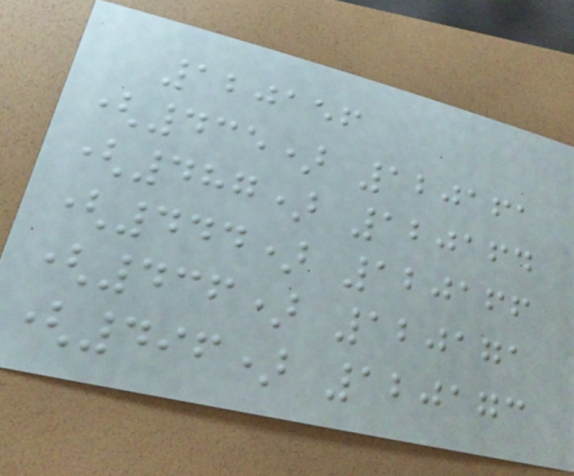120156
(435) 120161
(487) 120164
(444) 120166
(436) 120171
(496) 120173
